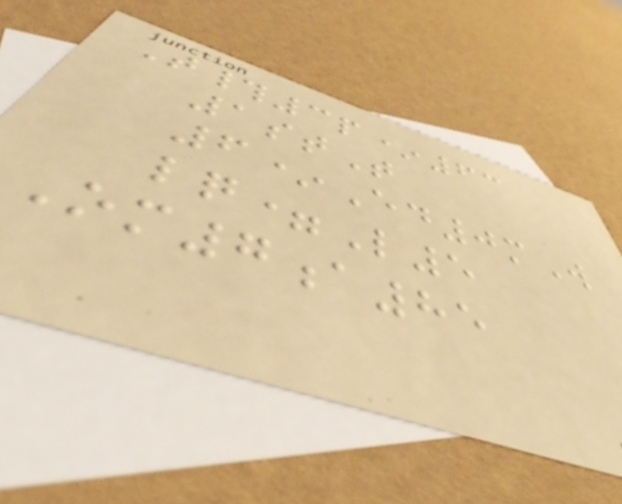T#3p*63
1stT
6*Ed0mW
lq=L5
Om7a85
